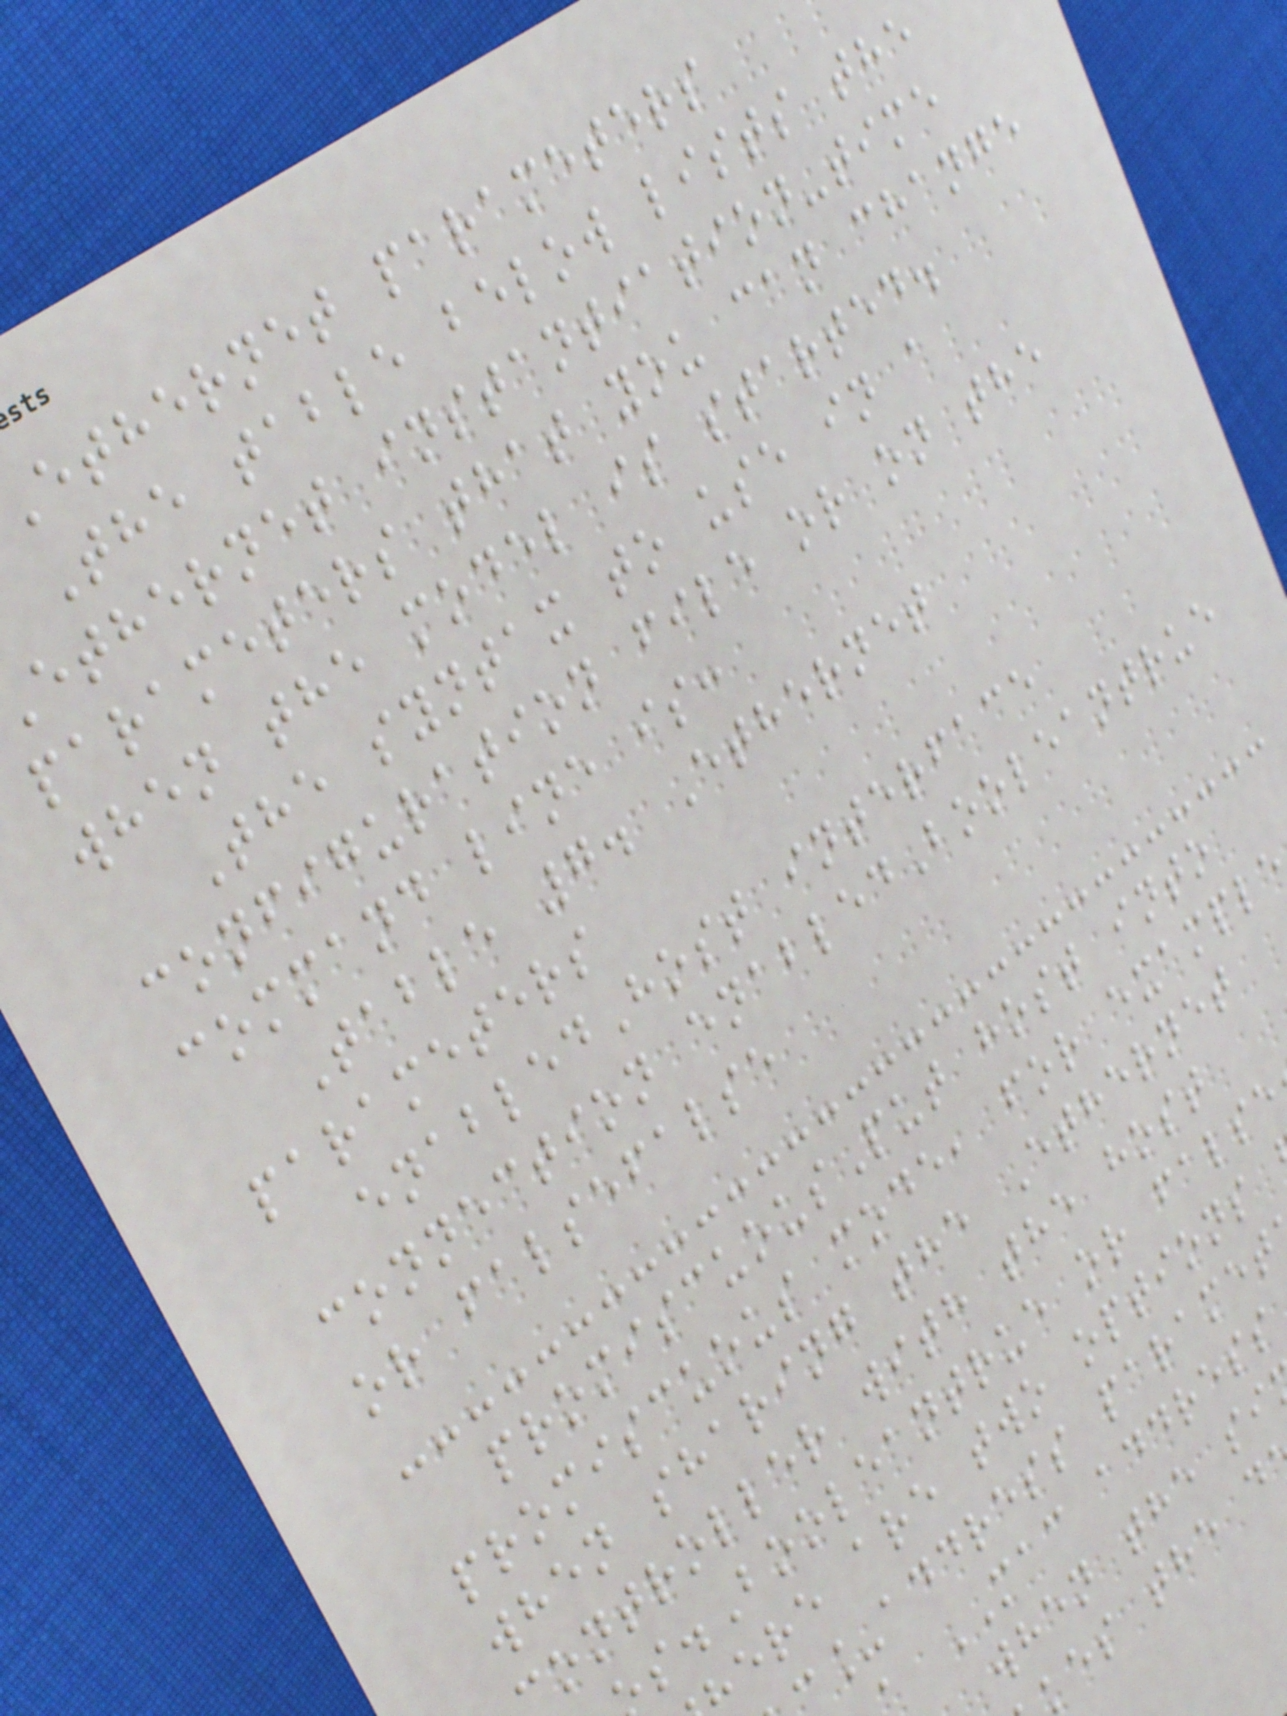ethernet parameters
The table below lists the
ethernet instantiation-time
parameters that you can change
when the model is started.
The syntax to use in a
configuration file or on the
command line is:
Table 7. Ethernet
parameters
enabledHost interface
connection enabledBooleantrue
or falsefalse
promiscuousPut host into
promiscuous mode, for example
when sharing the Ethernet
ontroller with the host
.Booleantrue or false
ere are two options
_address paramet
MAC address
when the si
kes the d
